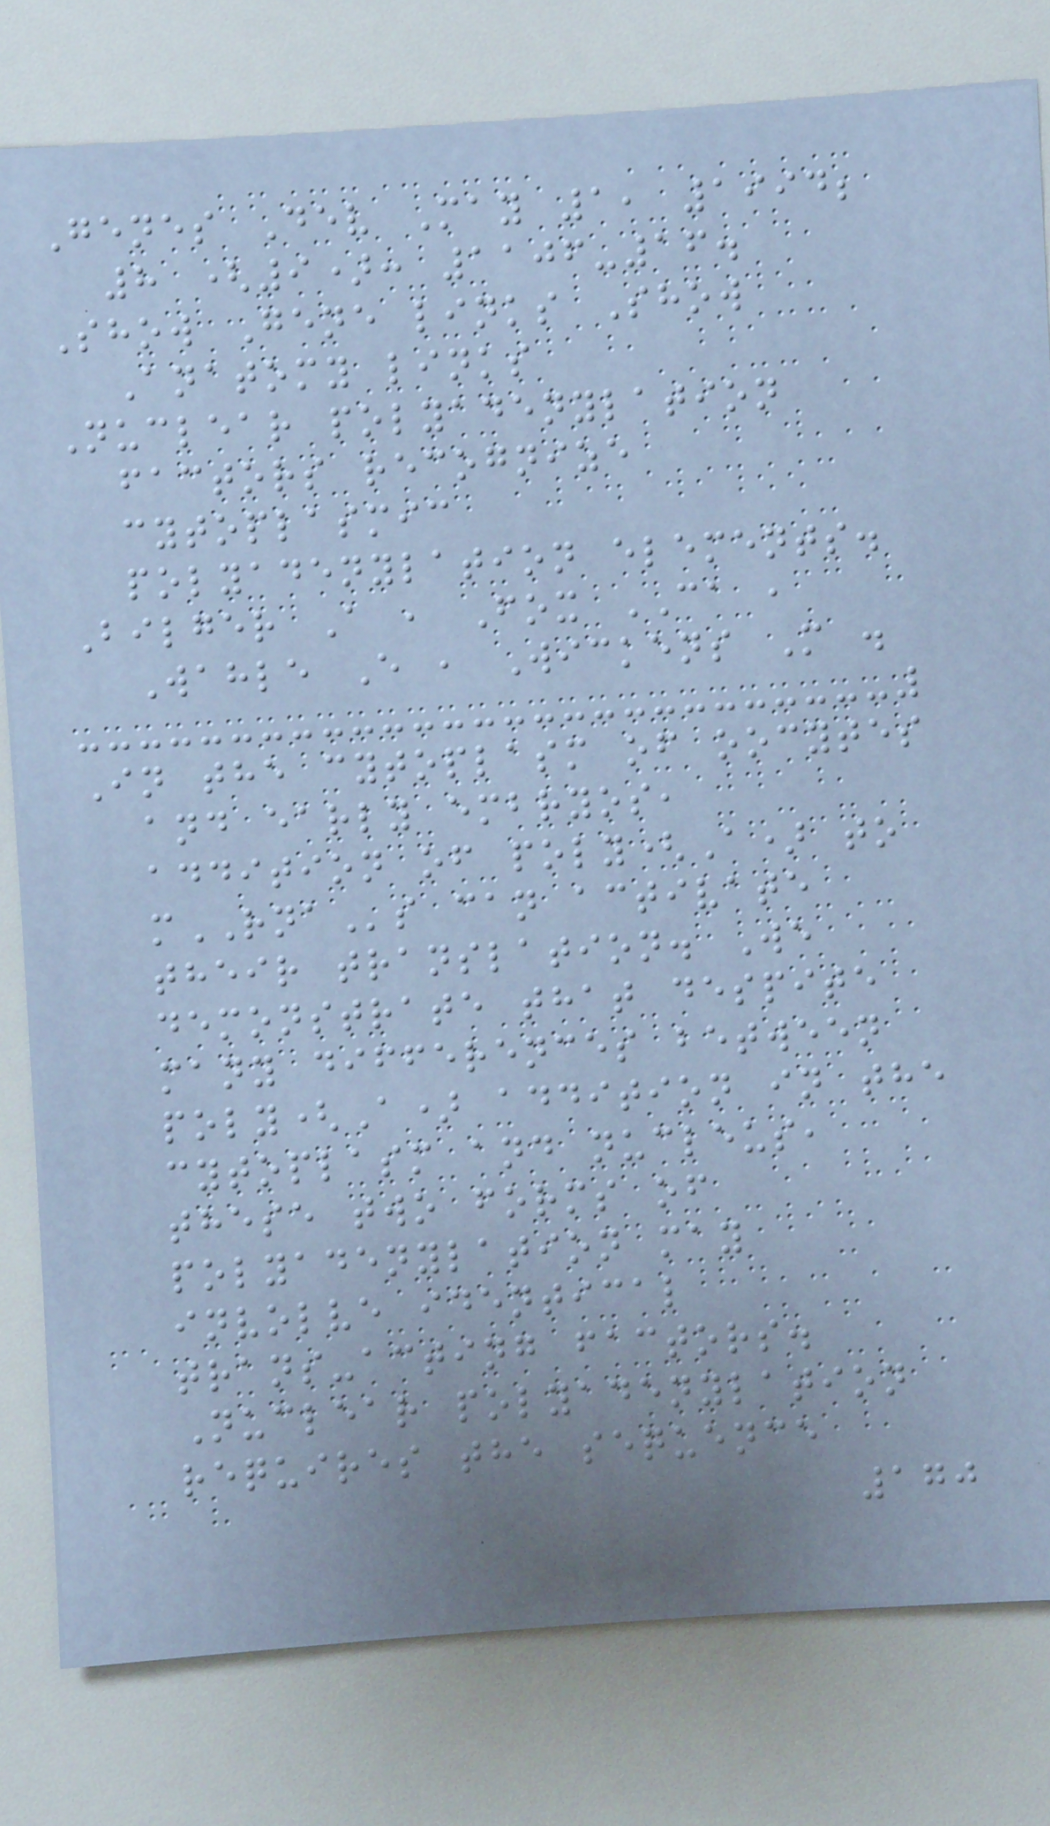Genes Dev May 1, 1994;
8 (9): 1106-16.
Show Gene links Show
Anatomy links
Nuclear polyadenylation
factors recognize
cytoplasmic
polyadenylation elements.
Bilger A , Fox CA ,
Wahle E , Wickens M .
In the cytoplasm of oocytes
and early embryos,
addition of poly(A) to
mRNAs can activate
their translation. We
demonstrate that despite
many differences between
poly(A) addition in the
cytoplasm and nucleus,
these two forms of
polyadenylation may
involve identical
trans-acting factors.
Nuclear polyadenylation
requires the sequence
170
